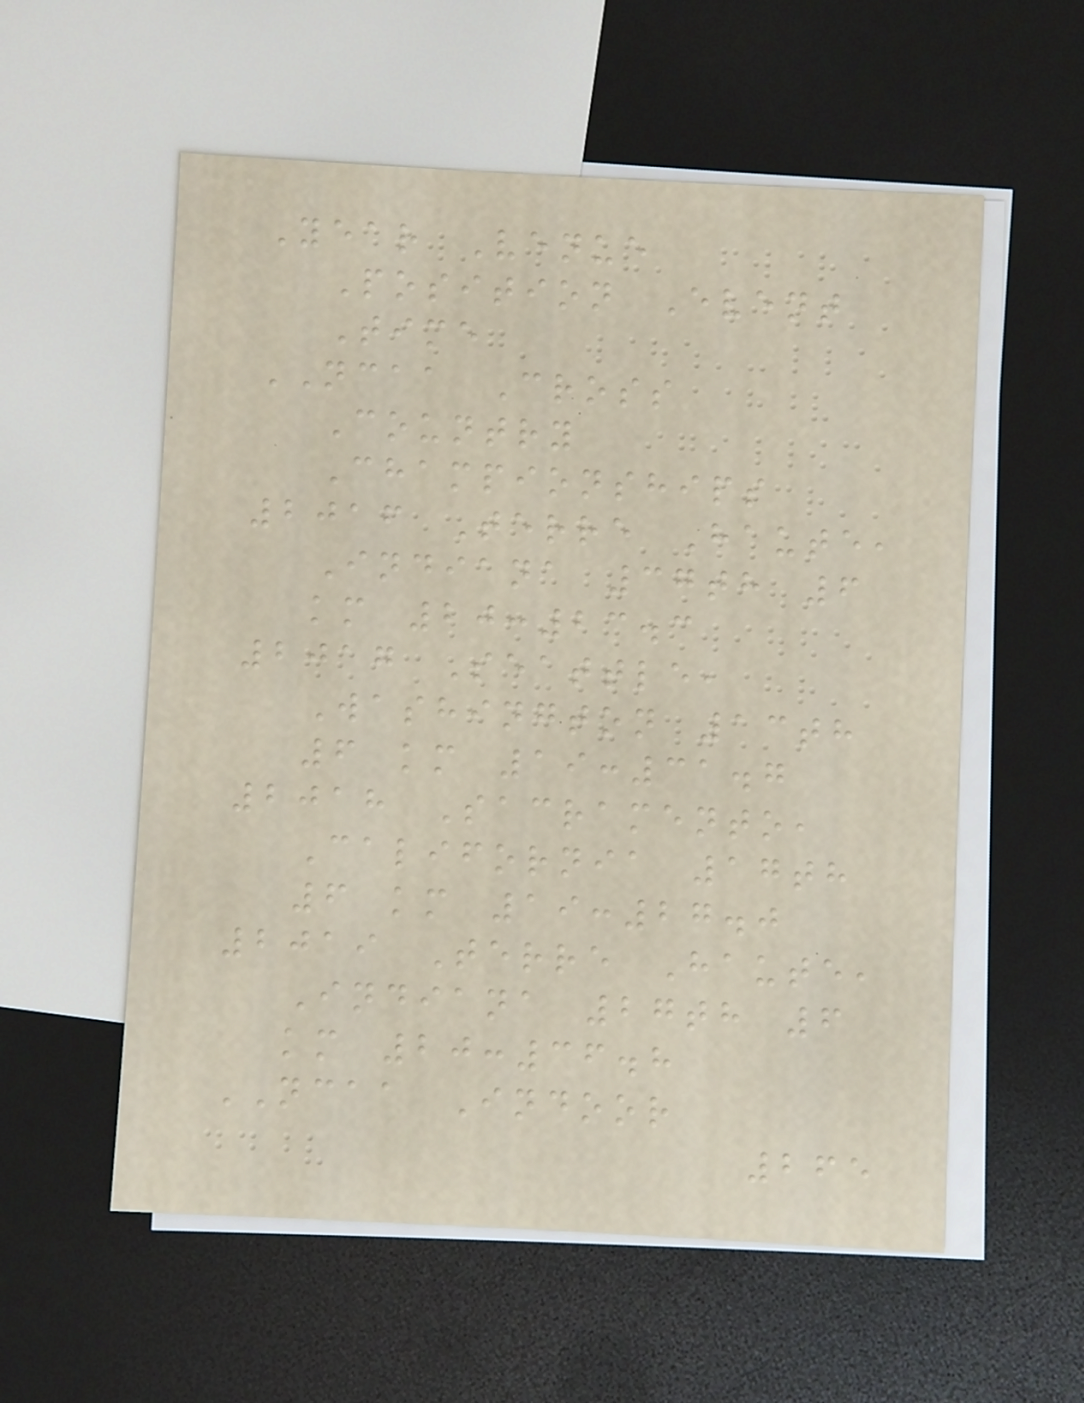Year Venue
Position Event
Time
NCAA Cross
Country
Championships
2016 Terre Haute,
Indiana 37th 6
km 20:23.3
2017 Seattle,
Washington 13th
6 km 19:31.7
2018 Sacramento,
California 17th
6 km 19:27.0
2019 Terre Haute,
Indiana 27th 6
km 20:36.8
NCAA Indoor
265
